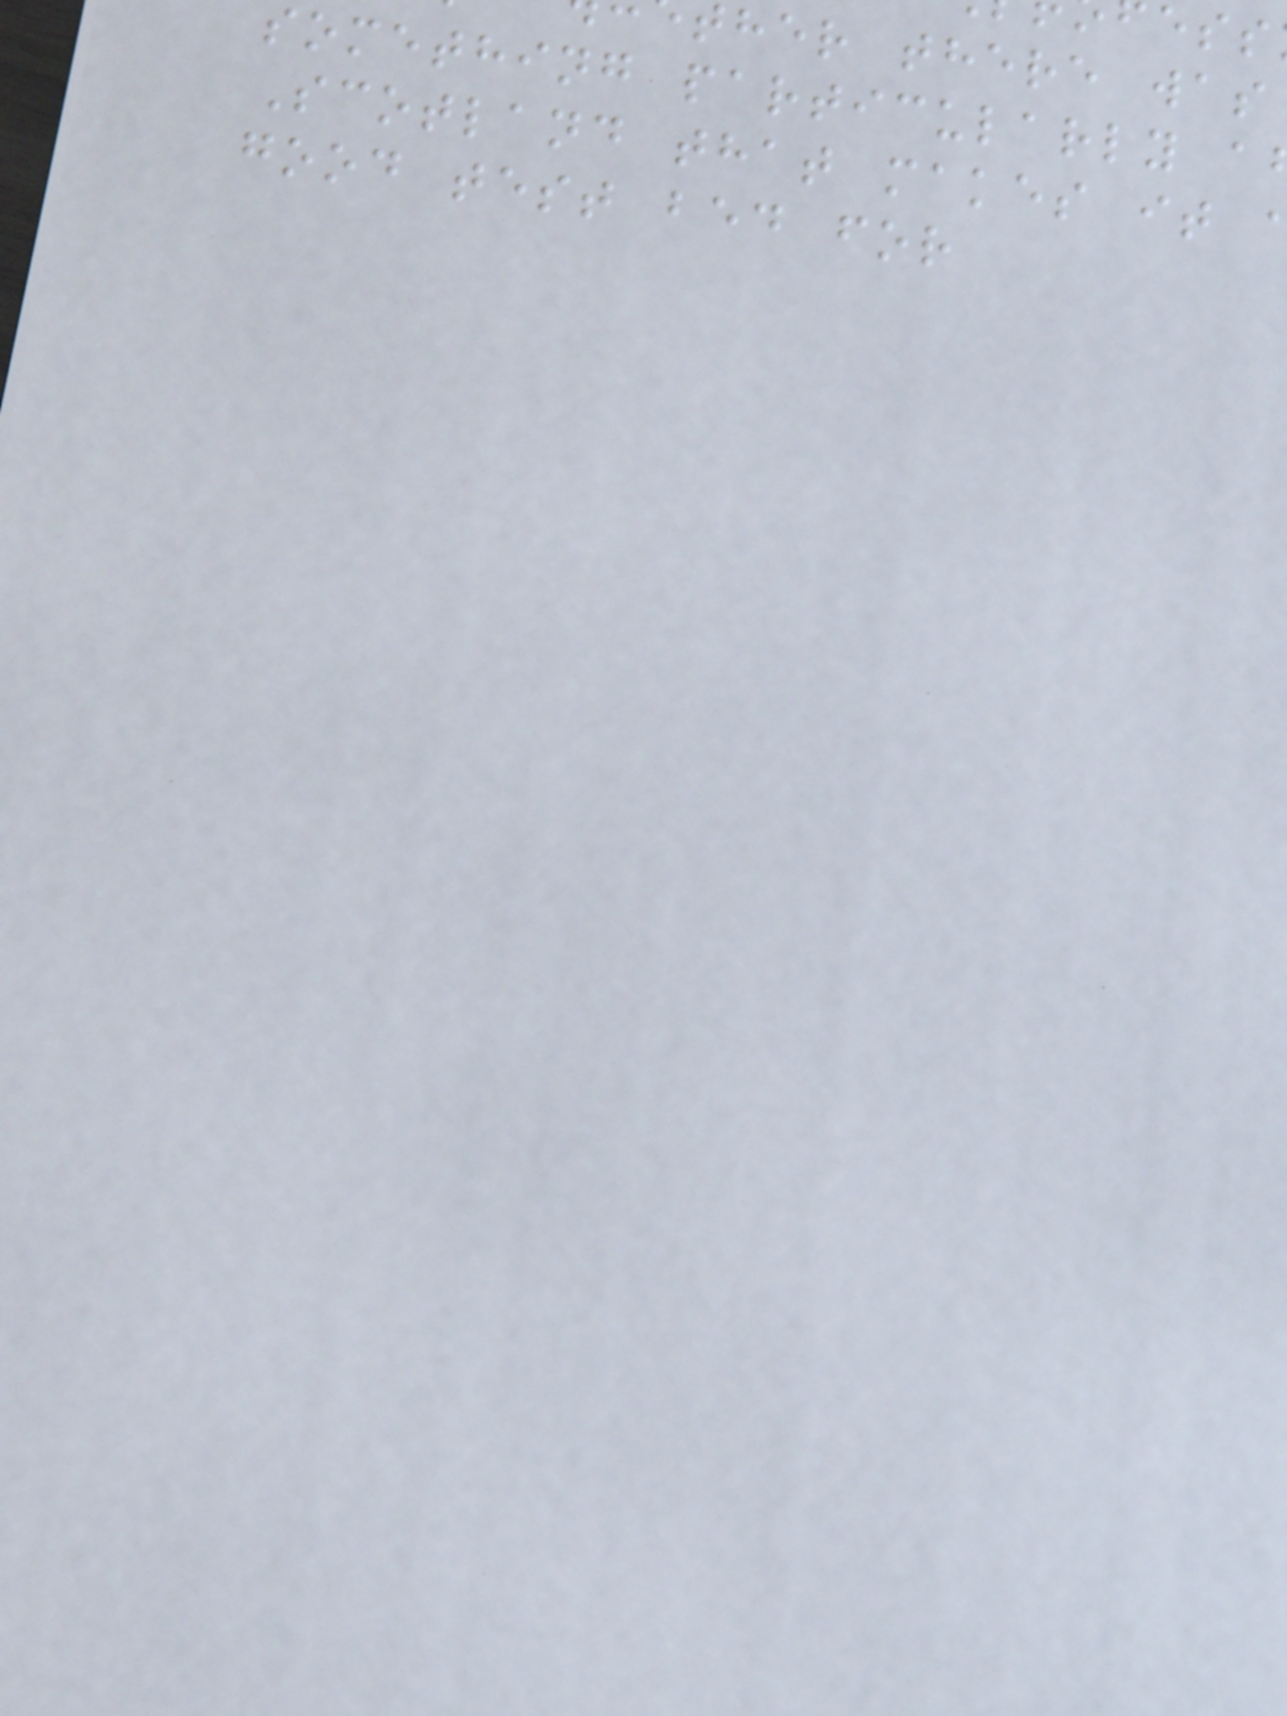her there was
something particularly a
Scotland that makes it
good test bed for
